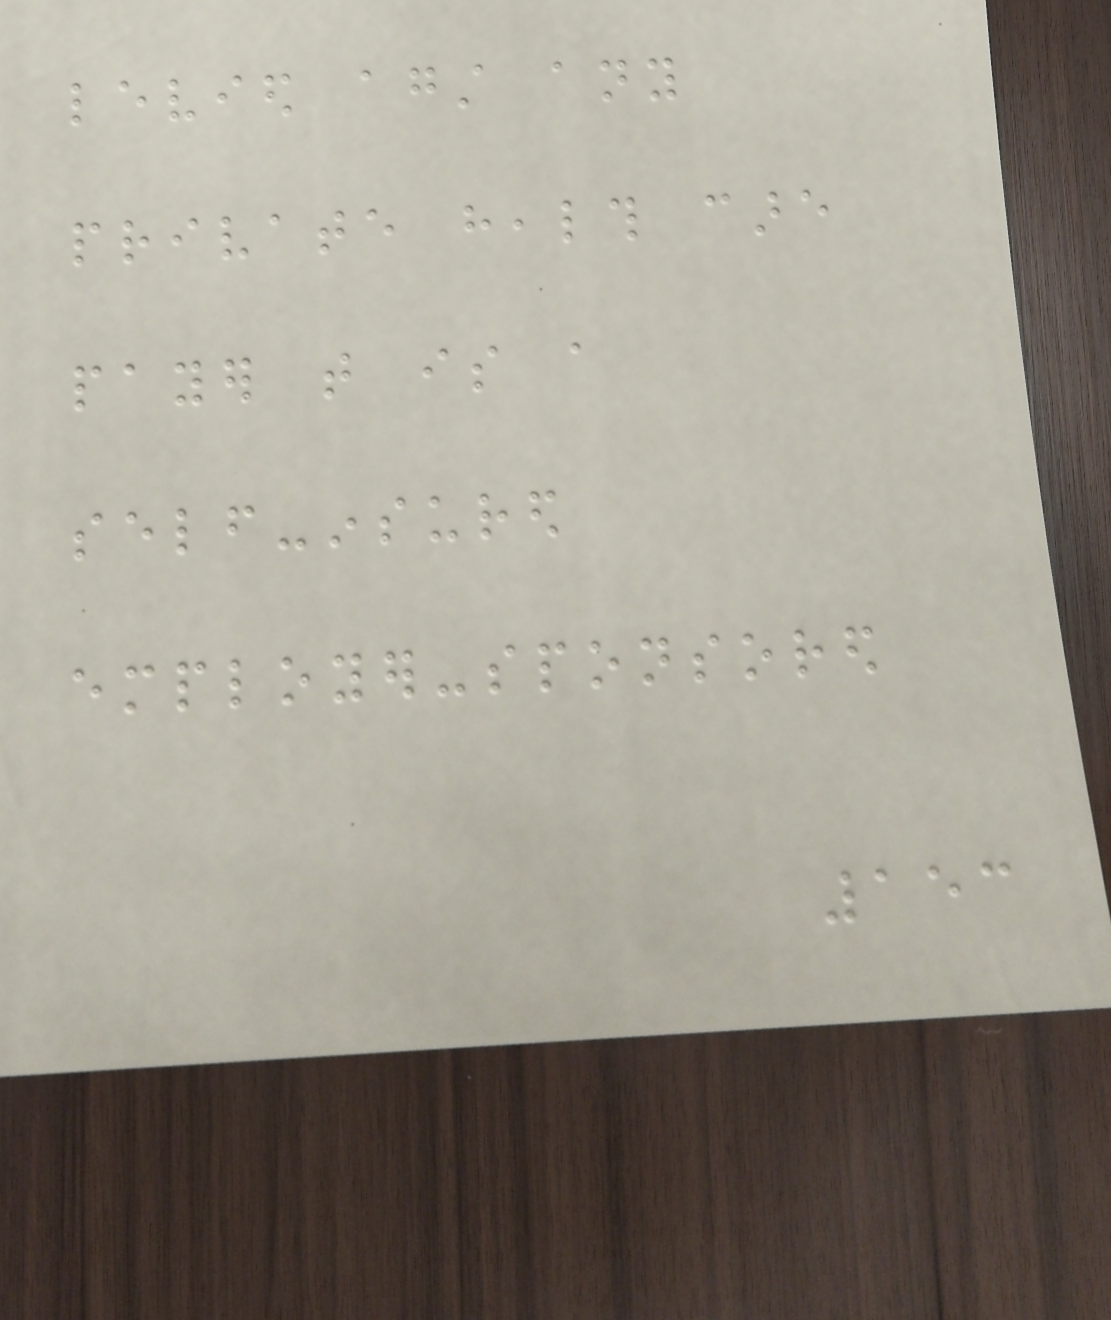levied against any
private health care
payer that is a
self-insured
employer-sponsored
153
